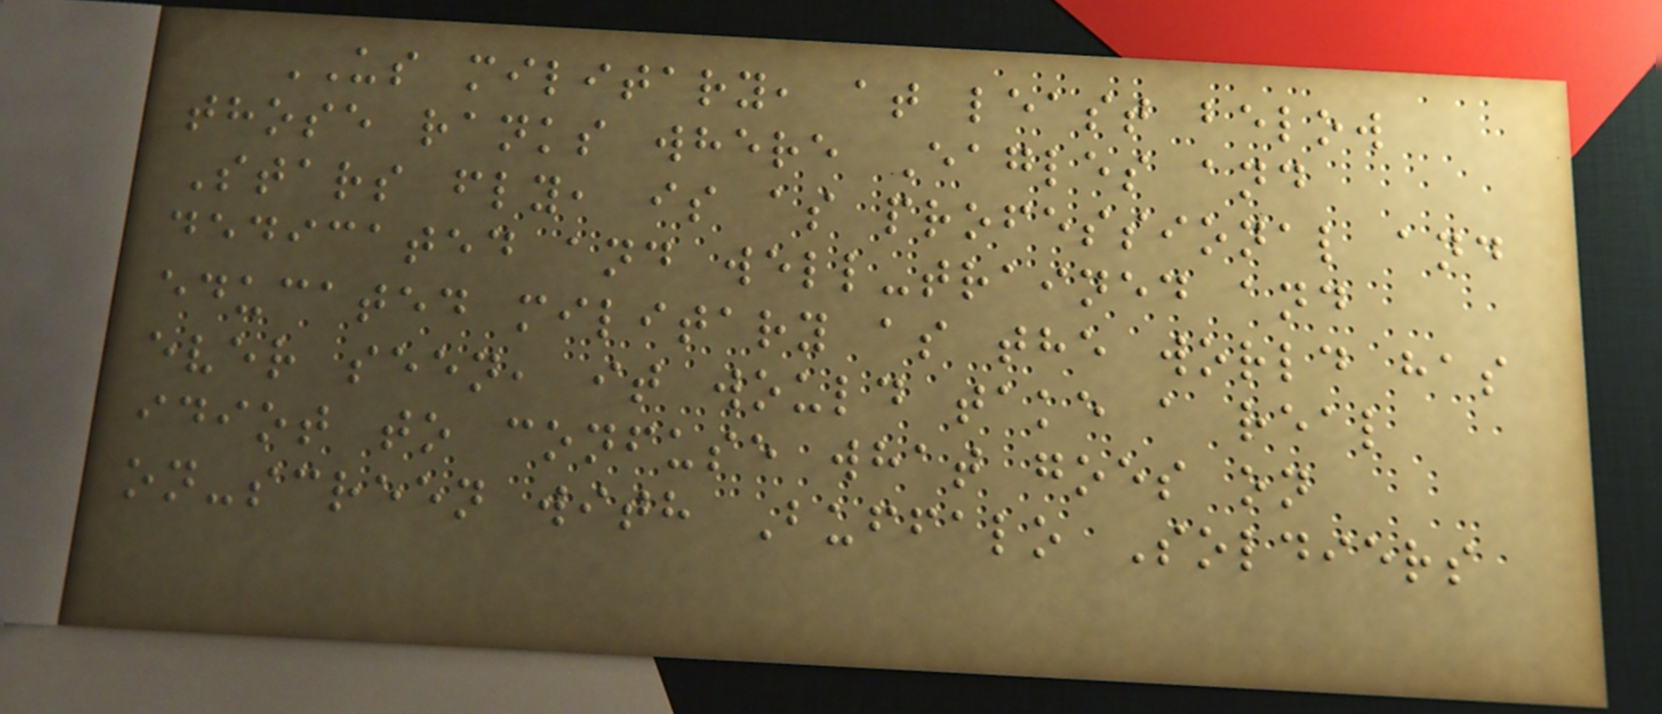US military, at least below
those ranks where Eagles and
Stars fly, is as professional and
dedicated and well-trained and
educated military as the world has
ever seen, it would take a real
idiot to confuse what goes on
on-screen with Buffalo Soldiers
